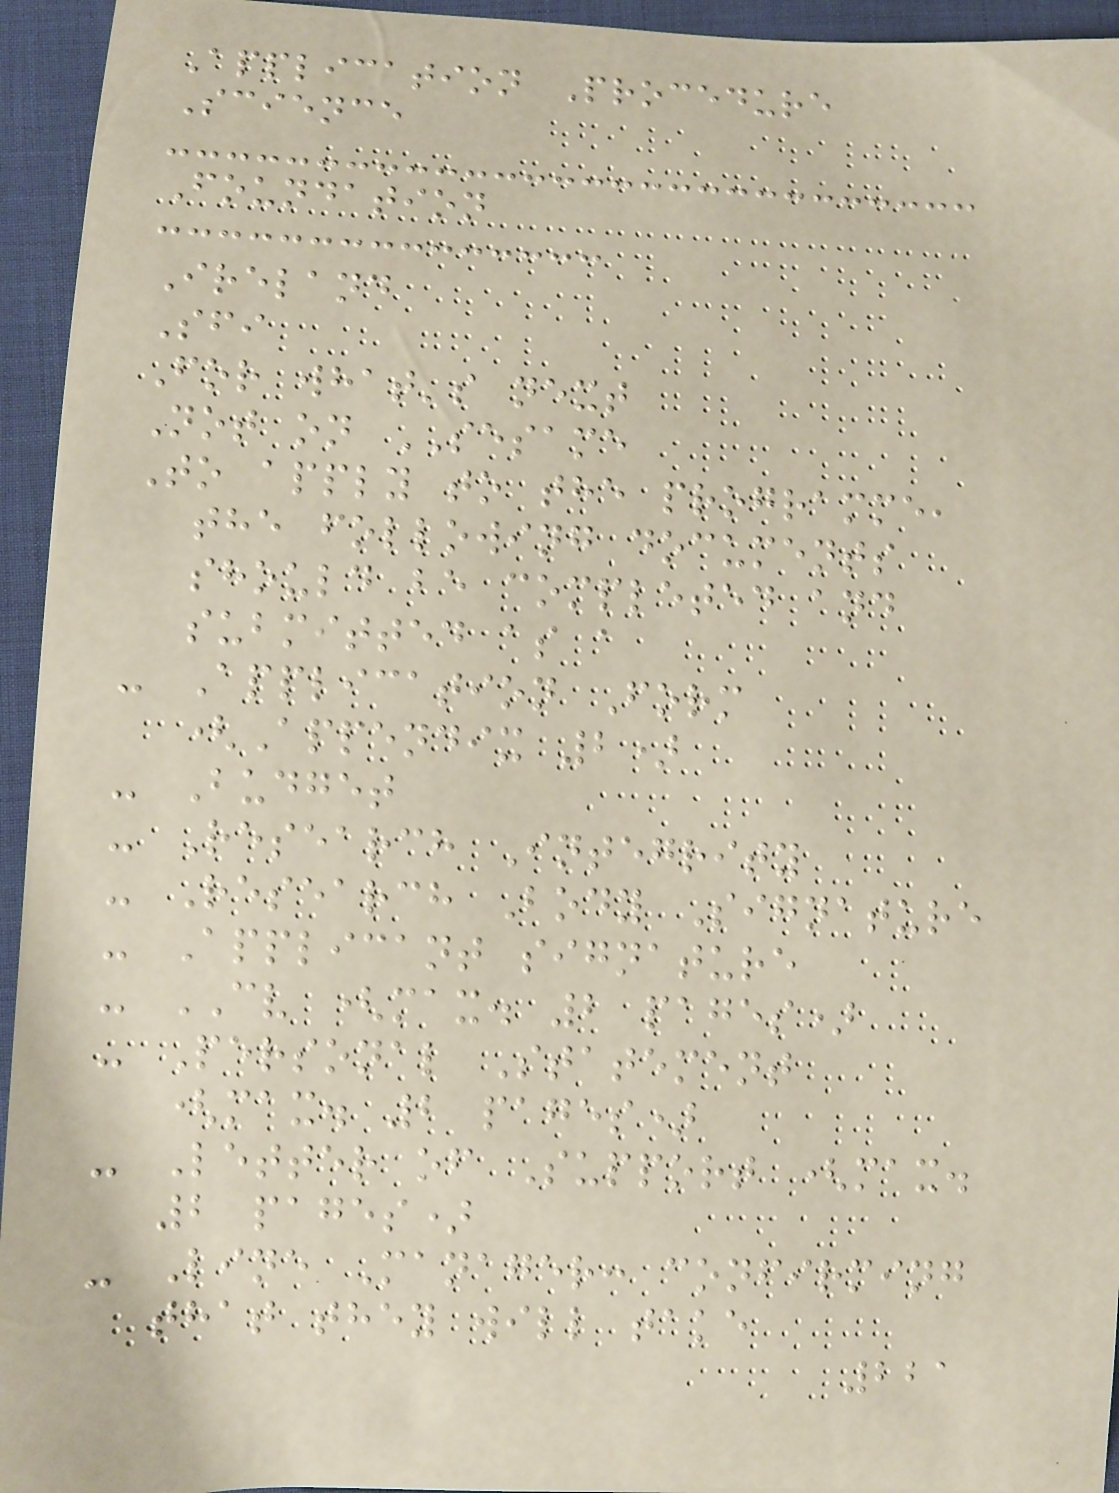Application Procedure
Science
Foundation
Ireland
Sfi
For what's next
Not on SESAME
To apply to the programme,
the following documents
should be completed and
submitted as a
- Application Form
(Appendix 2)
- Budget
- Research Integrity
- Research Body Signature
- Applicant signature
- CV (max. 2 pages)
- Personal Statement
(max. 2 pages)
- Letter of Support (max.
2 pages)
- Line Manager: confirming
that they will take
221
